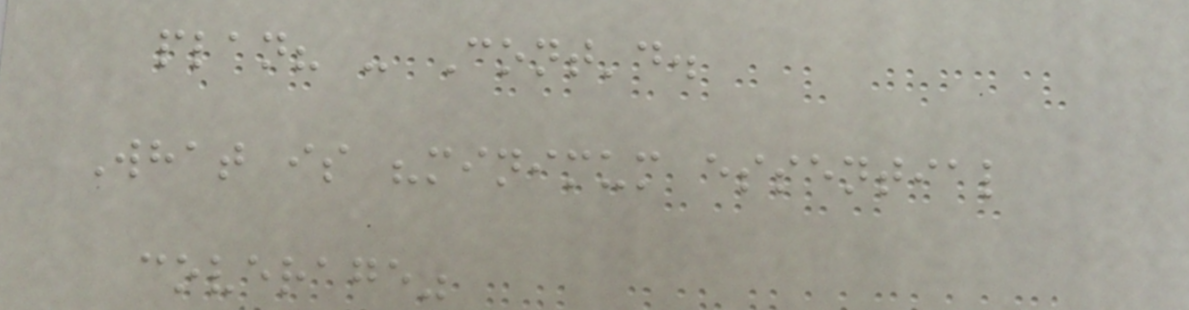plan? - Cont'd.
What is "minimum essential
coverage"
